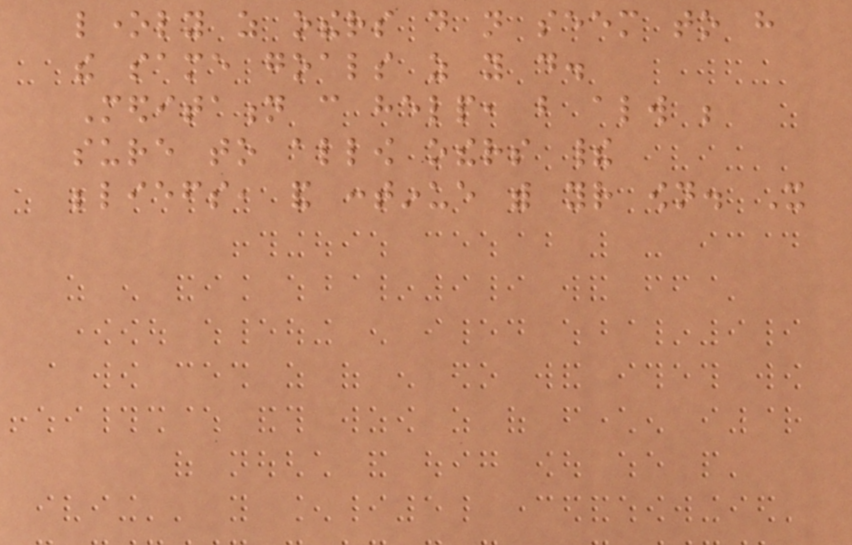lonely as others do not seem to have
the same goals as you do.
Meditation can help, but always be
sure to allow others their
beliefs, and continue with your own. It
